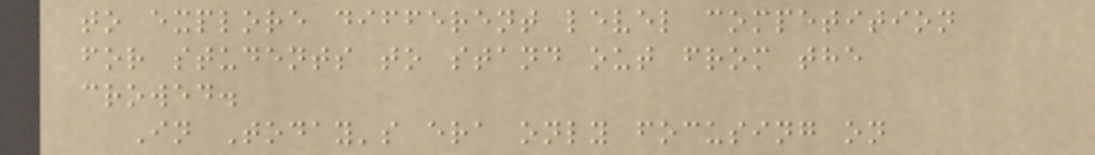to explore different level competition
for students to stand out from the
crowed.
In Today's era only focusing on
